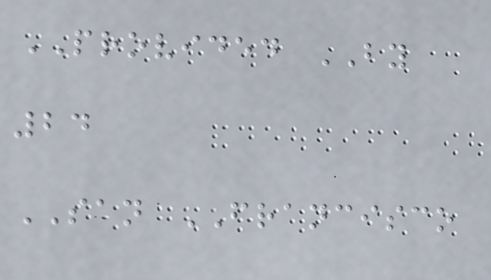PROVIDED BY
24
SAN FRANCISCO
